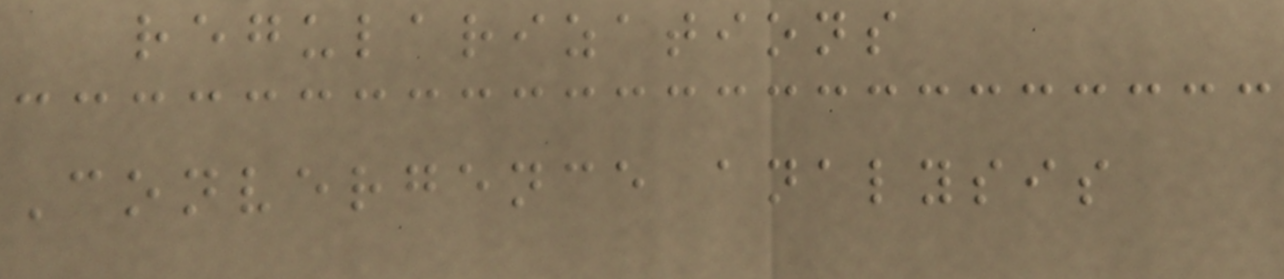regularizations
Convergence analysis
